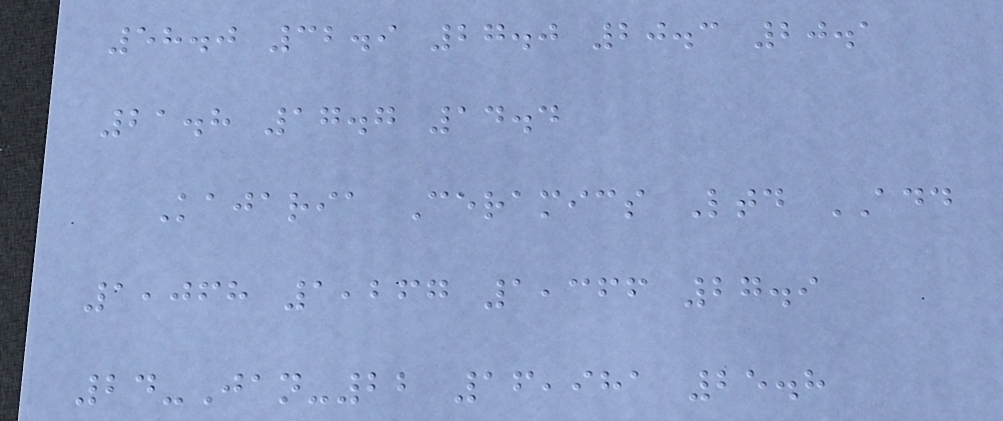58.0 32.9 27.0 20.3 20.1
21.8 17.7 14.4
Kajaria Ceramics Ltd ADD
1,068 1,267 1,366 27.9
24-Jan-22 16,981 25.8
